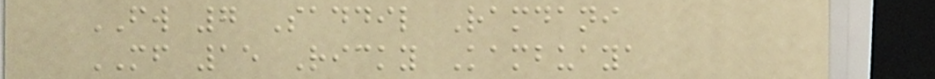FW 7 Saddil Ramdani
MF 15 Ricky Kambuaya
